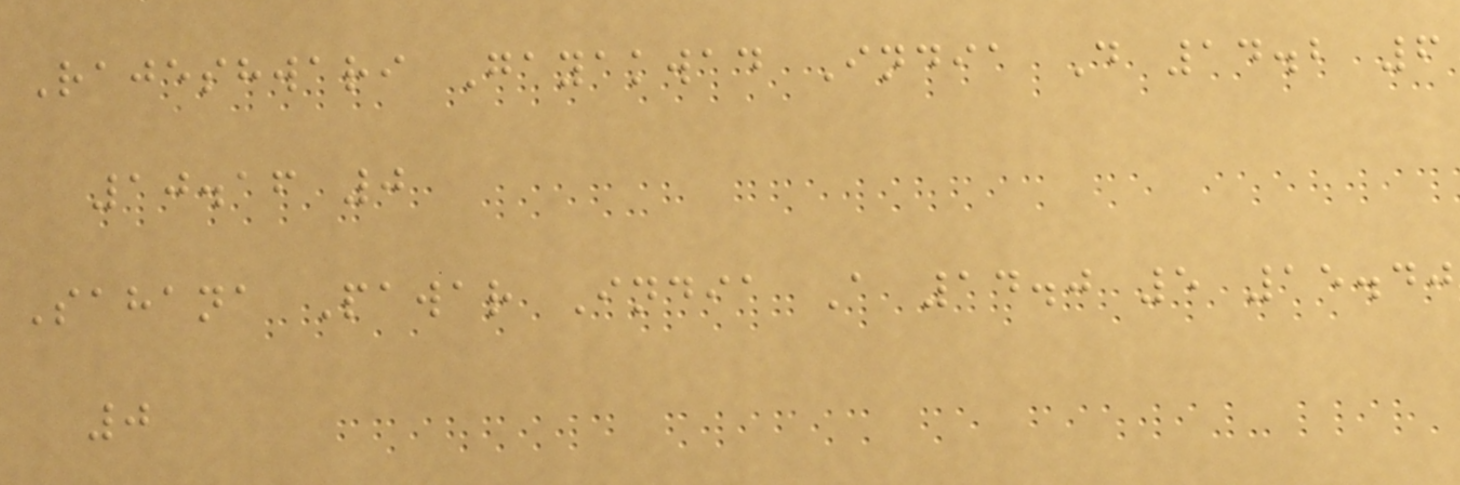Rajeshwari Gayakwad India D 14.2 6
10.16 0
Sahana Pawar India A 14.0 5 15.40
0
